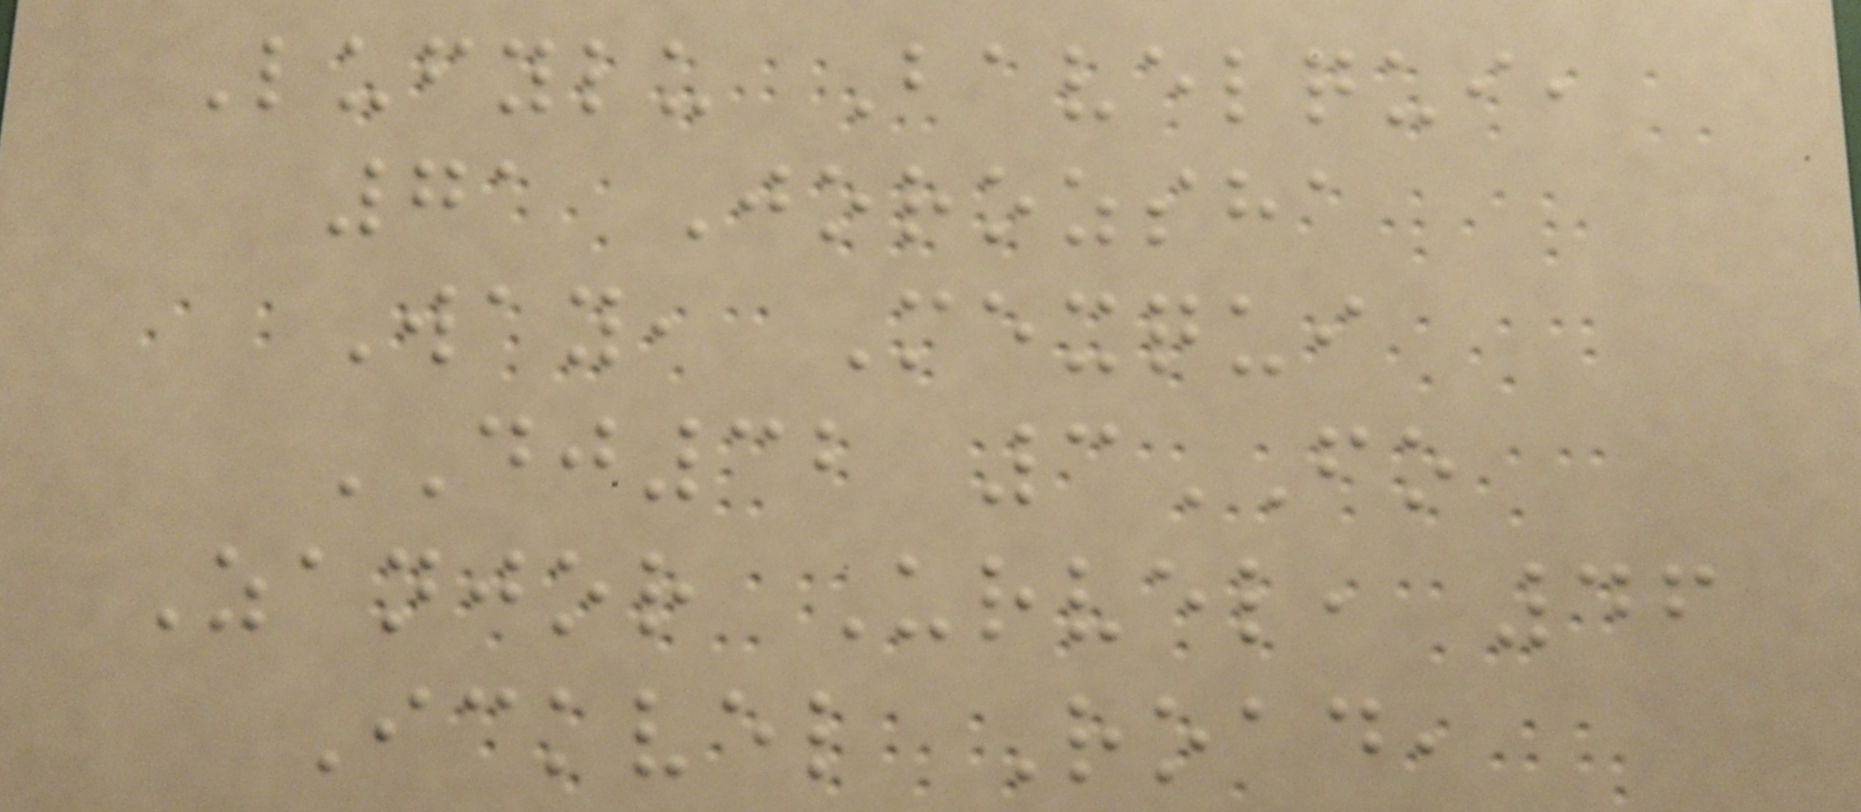Lufylu Bavelqui,
71 Jorozsha
Way, Mexqui
DJ32 3FO
Zanjor Urvel, 46
Ickvel Road,
